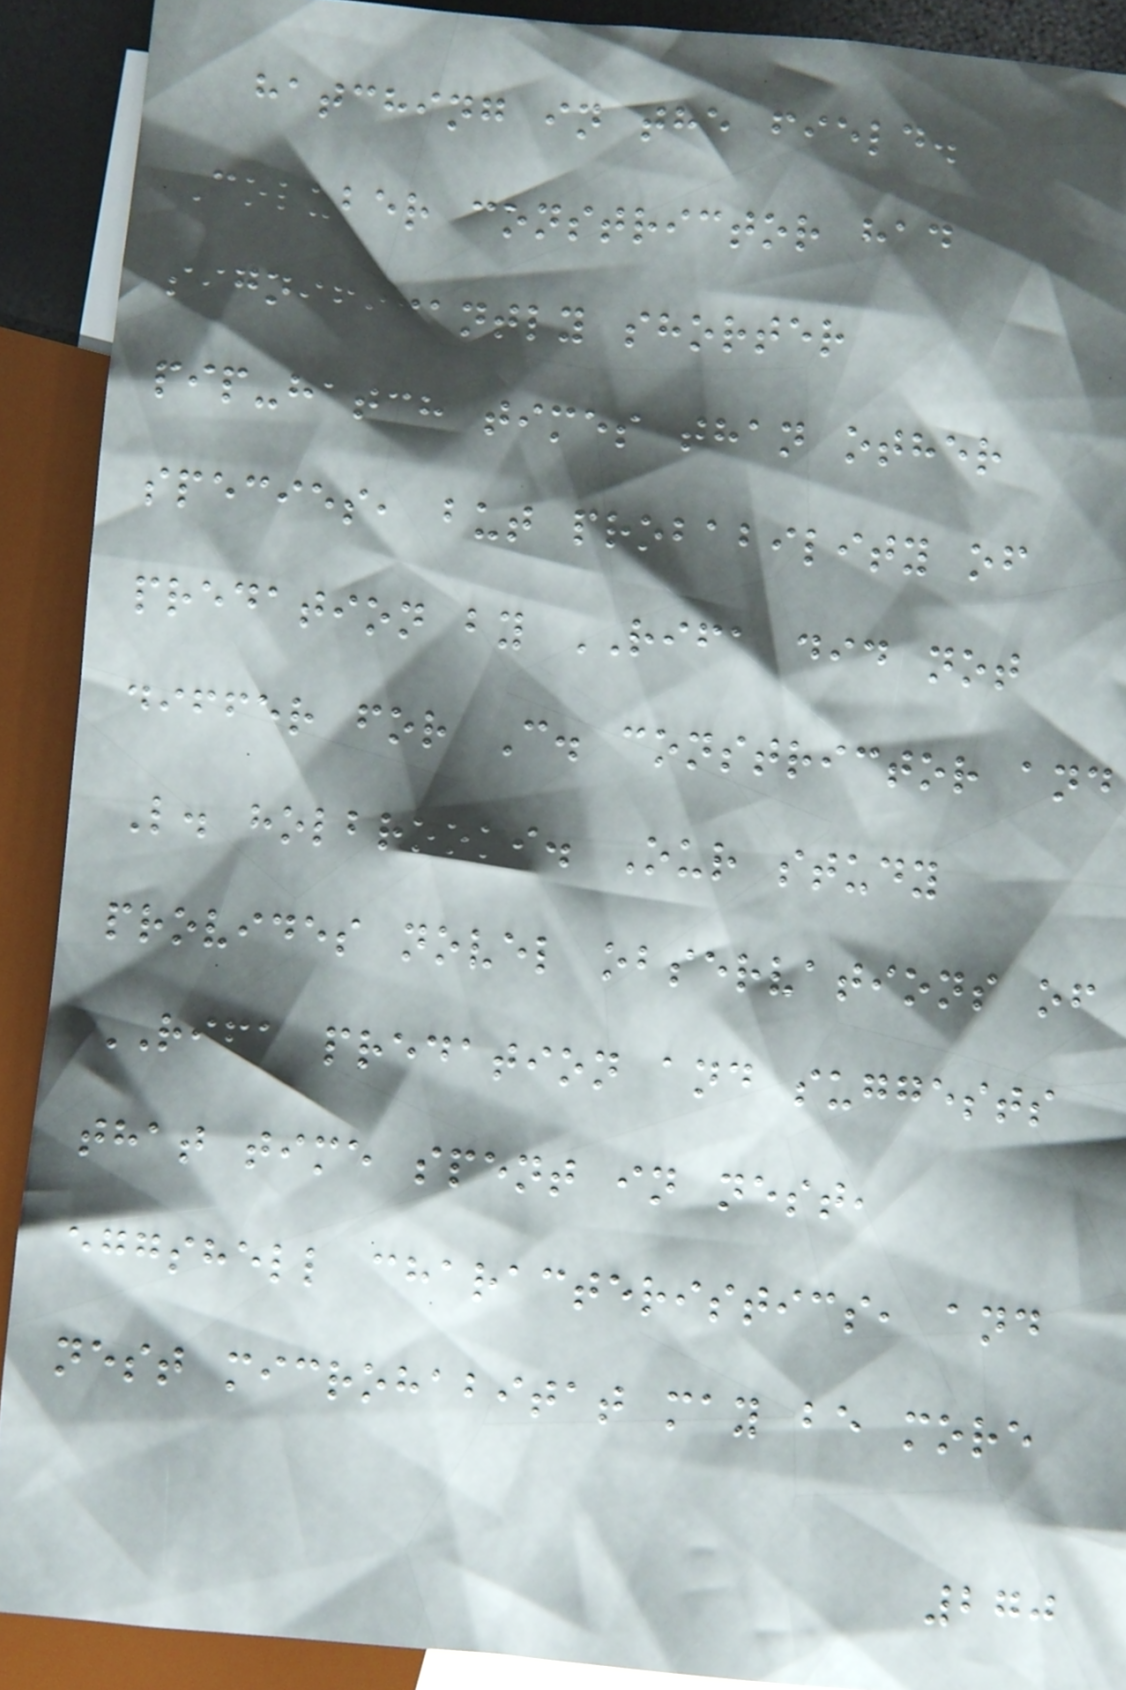hatching in the field.
Coluber constrictor had
significantly shorter
pip-hatch times than other
species, but probability of
predation by RIFA did not
differ for C. constrictor and
L. holbrooki. Our study
provides novel observations of
RIFA predation and suggests
that time spent in nest,
eggshell characteristics, and
nest microhabitat may be more
270
